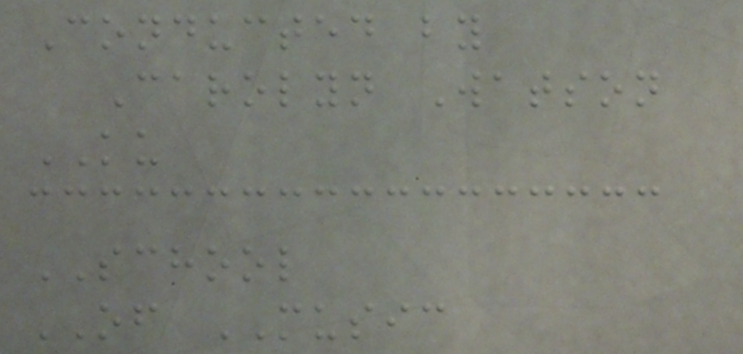Conducted by
Carolyn Watson
KU
SCHOOL
OF MUSIC
